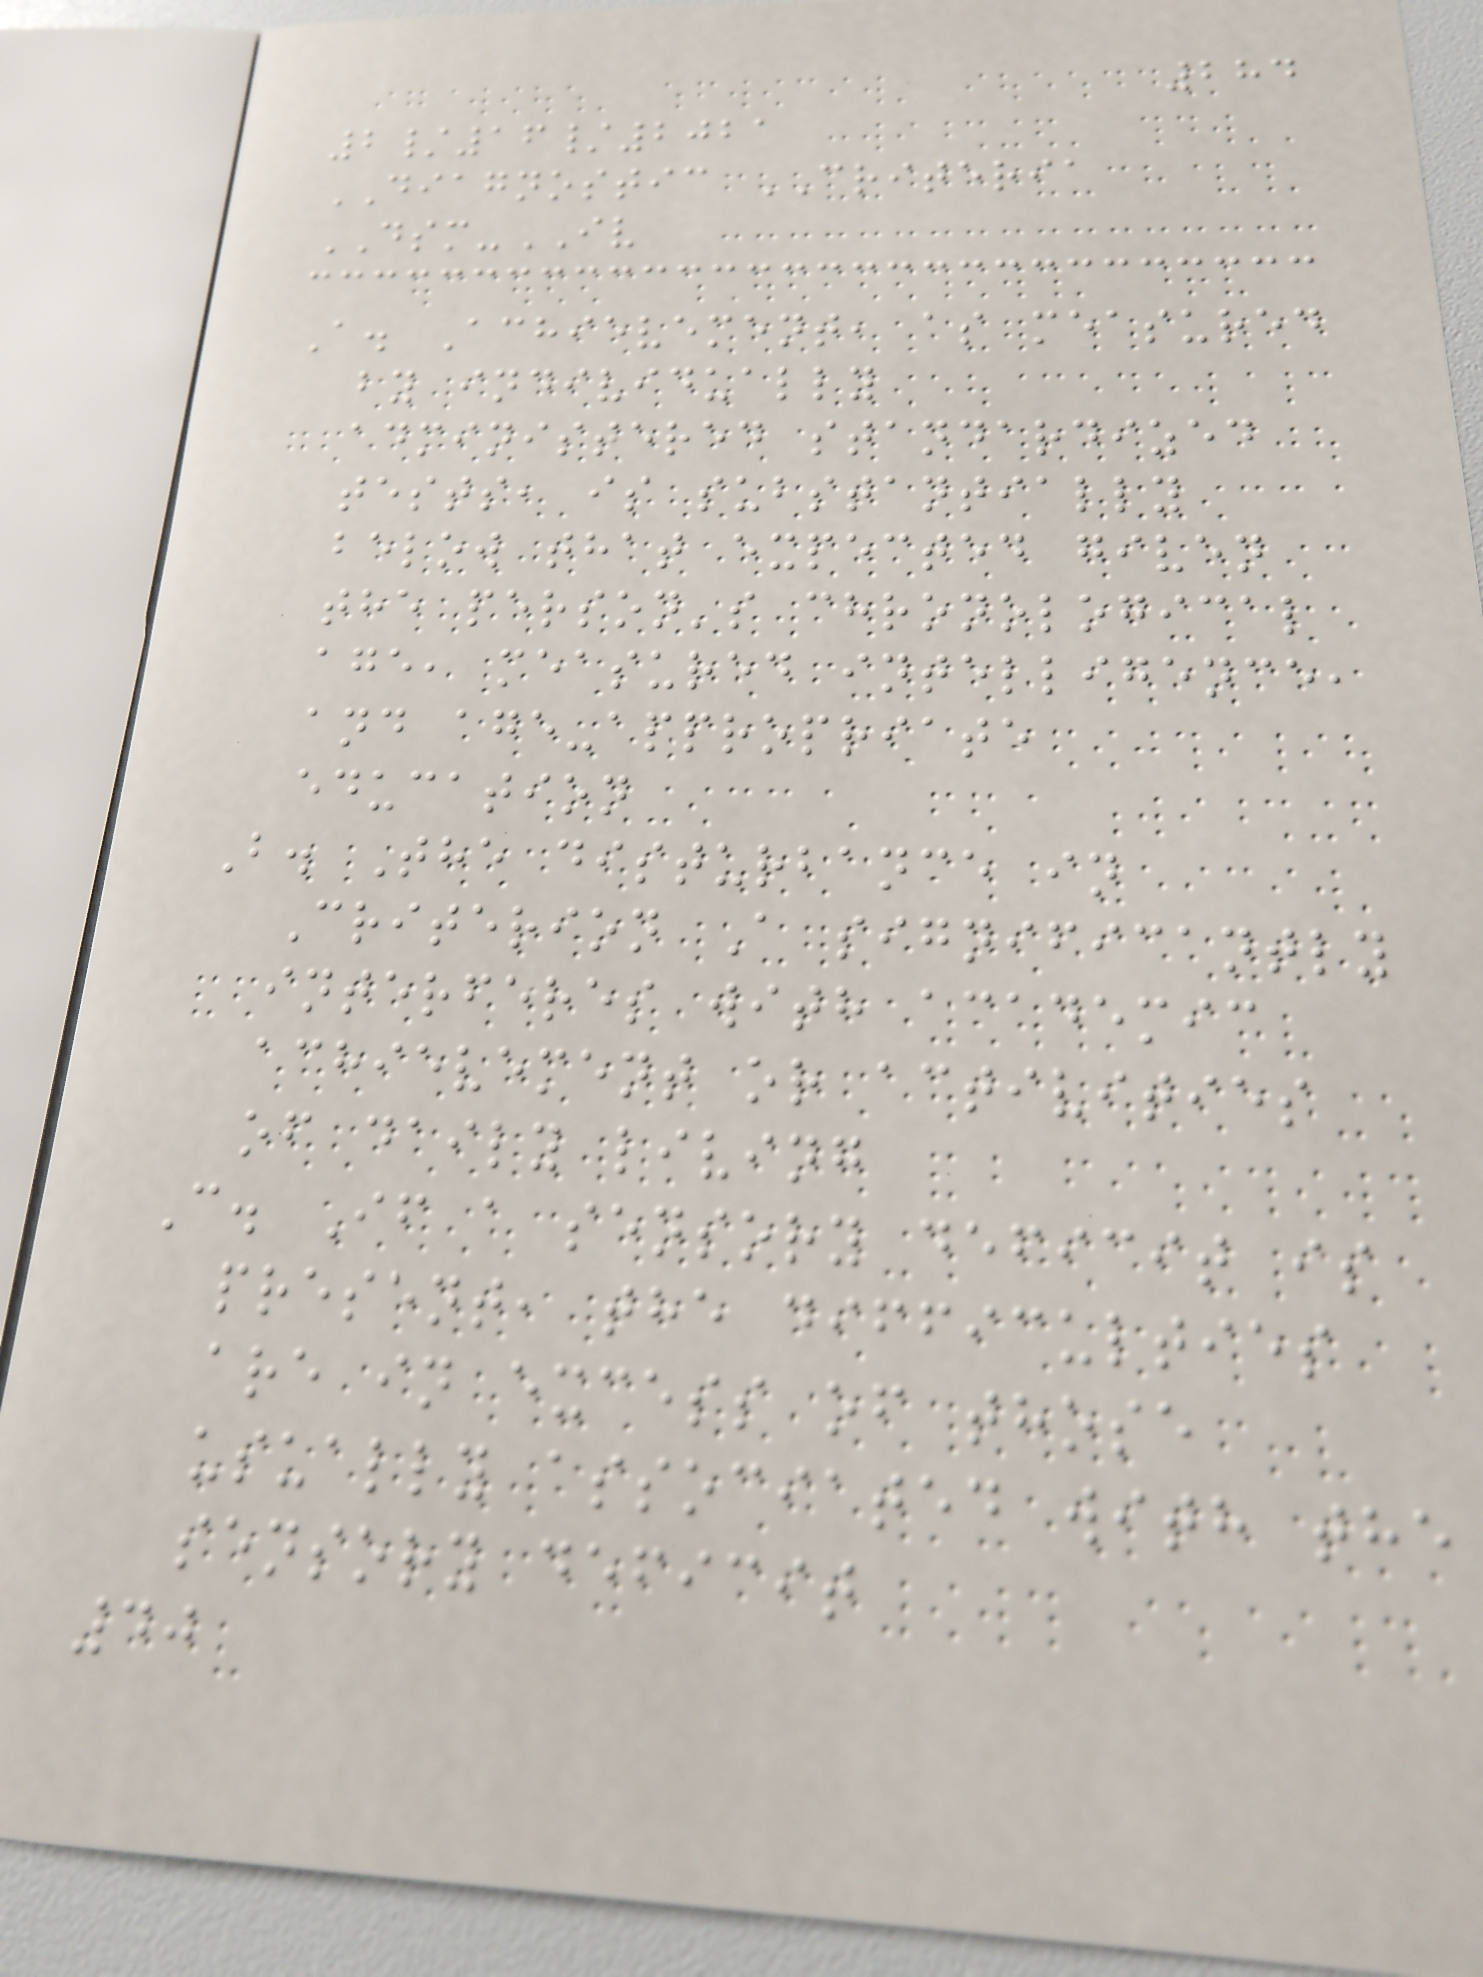284
2/16/2021
DIAGNOSTIC CRITERIA
DSM-IV
A. Achievement, as measured
by individually
administered standardized
tests, is substantially
below that expected given
the person's chronological
age, measured intelligence,
and age-appropriate
education
B. The disturbance in
Criterion A significantly
interferes with academic
achievement or activities
of daily living
C. If a sensory deficit is
present, the difficulties
are in excess of those
usually associated with the
sensory deficit
40
